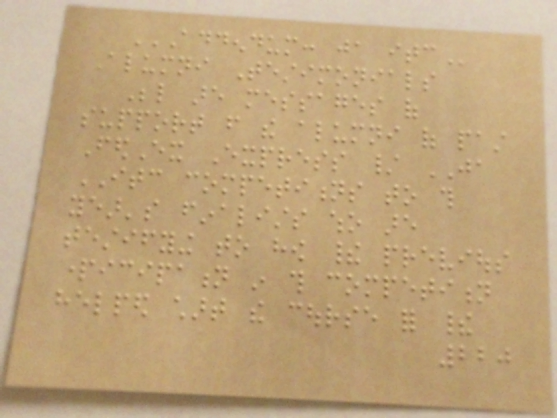ADDENDUM: JA ITC
Alumni Testimonials
Below are messages of
support from the alumni of past
FedEx Express / JA
ITC competitions to this
year's finalists who are
testifying to how their previous
participation in this competition
helped chart the course for their
220
